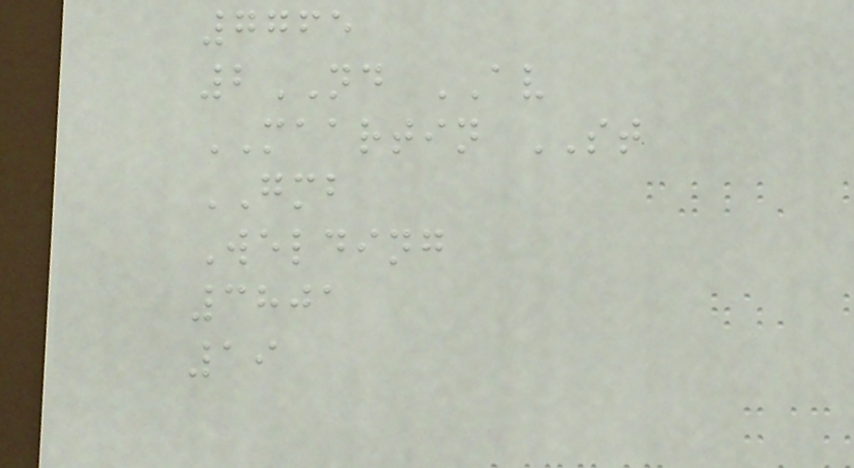7765
2ND AV
MAARTIN ST
GMB
Welding
3801
19
